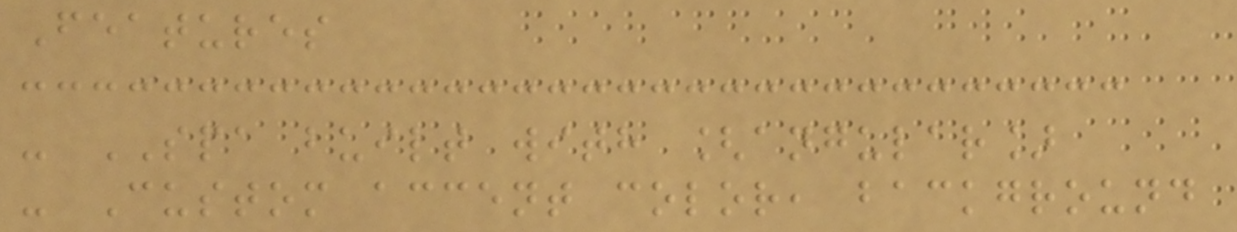Features
- SPA built with [angular]
- Custom accent color, background
